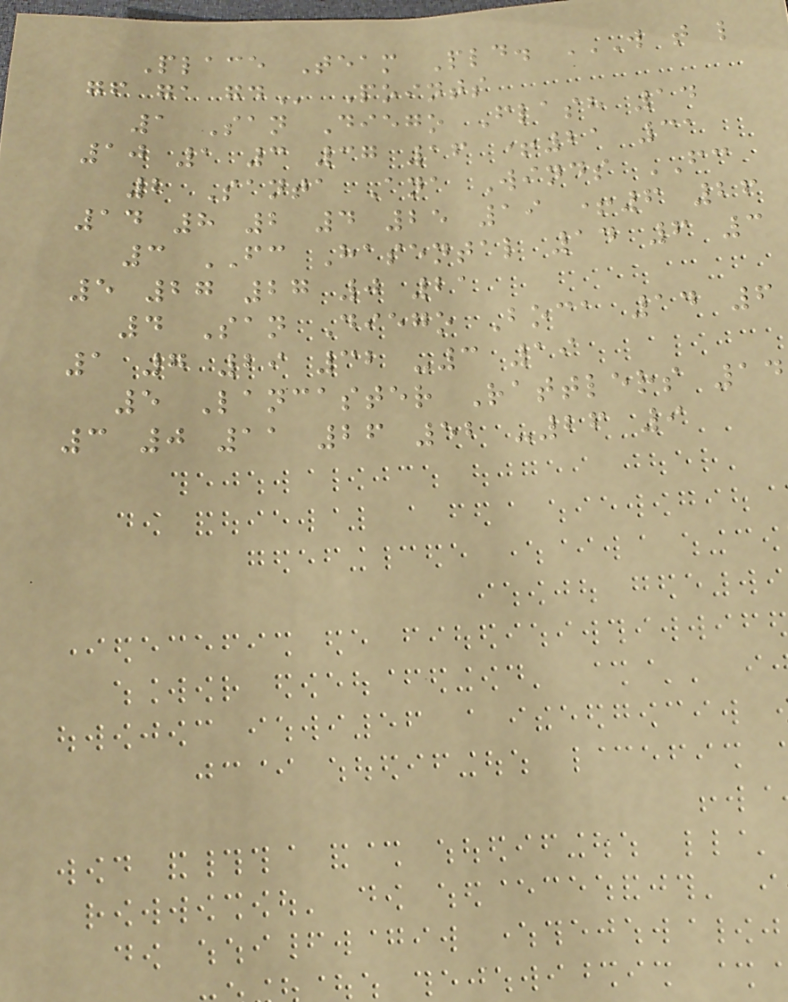Place Team Pld. W T L
GF GA GD Points
1 San Diego Flash 14
10 1 3 37 16 +21 31
2 Santa Ana Winds FC
14 8 2 4 25 19 +6 26
3 FC Hasental 14 6 3
5 27 27 0 21
4 San Diego Boca 14 6
1 7 29 32 -3 19
5 Lancaster Rattlers 14
3 0 11 26 52 -26 9
